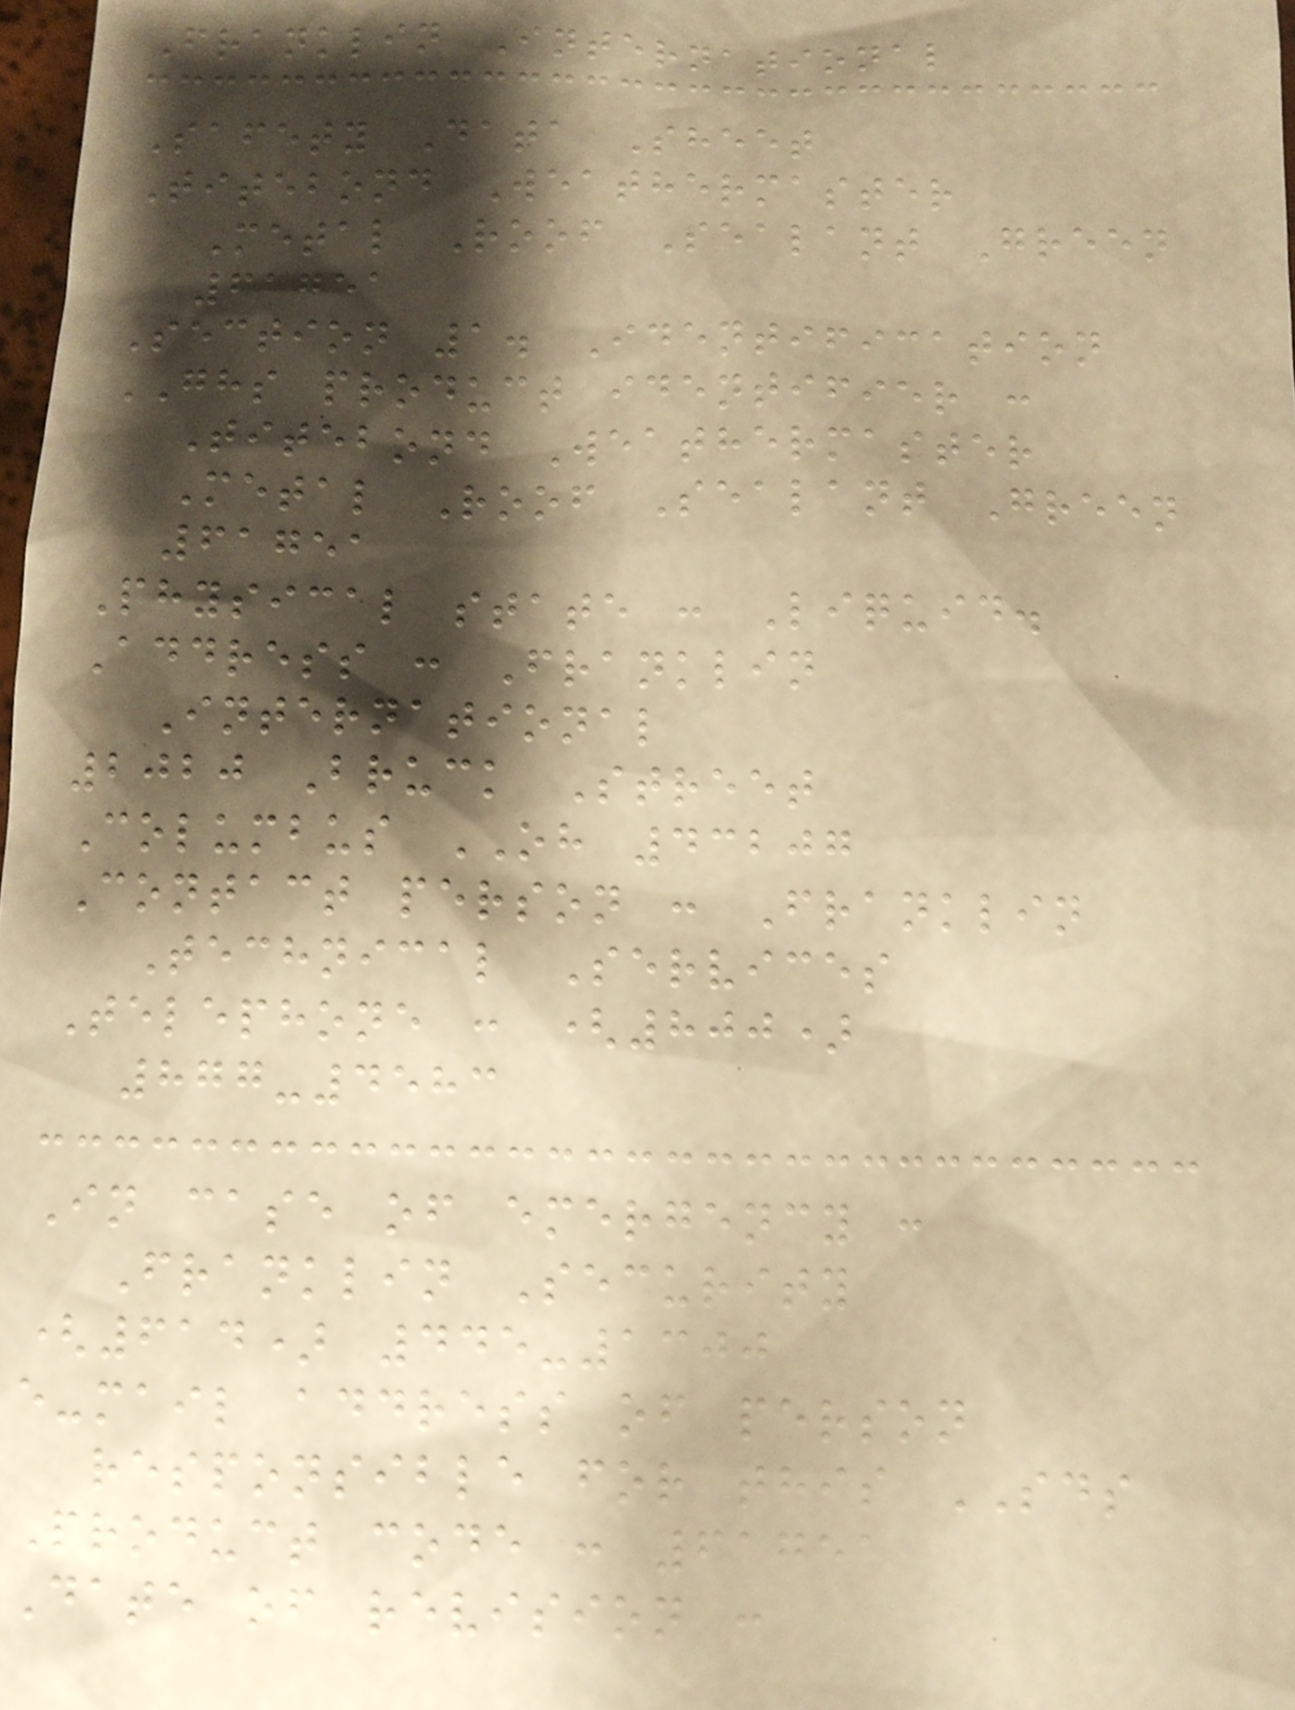Franklin International
Safety Data Sheet
Titebond Weathermaster
Metal Roof Sealant Green
61751
Section 1. Identification
GHS product identifier :
Titebond Weathermaster
Metal Roof Sealant Green
61751
Physical state : Liquid.
Address : Franklin
International
2020 Bruck Street
Columbus OH 43207
Contact person : Franklin
Technical Services
Telephone : (800)
877-4583
In case of emergency :
Franklin Security
(614) 445-1300
e-mail address of person
responsible for this SDS
Product code : 61751
Date of revision :
